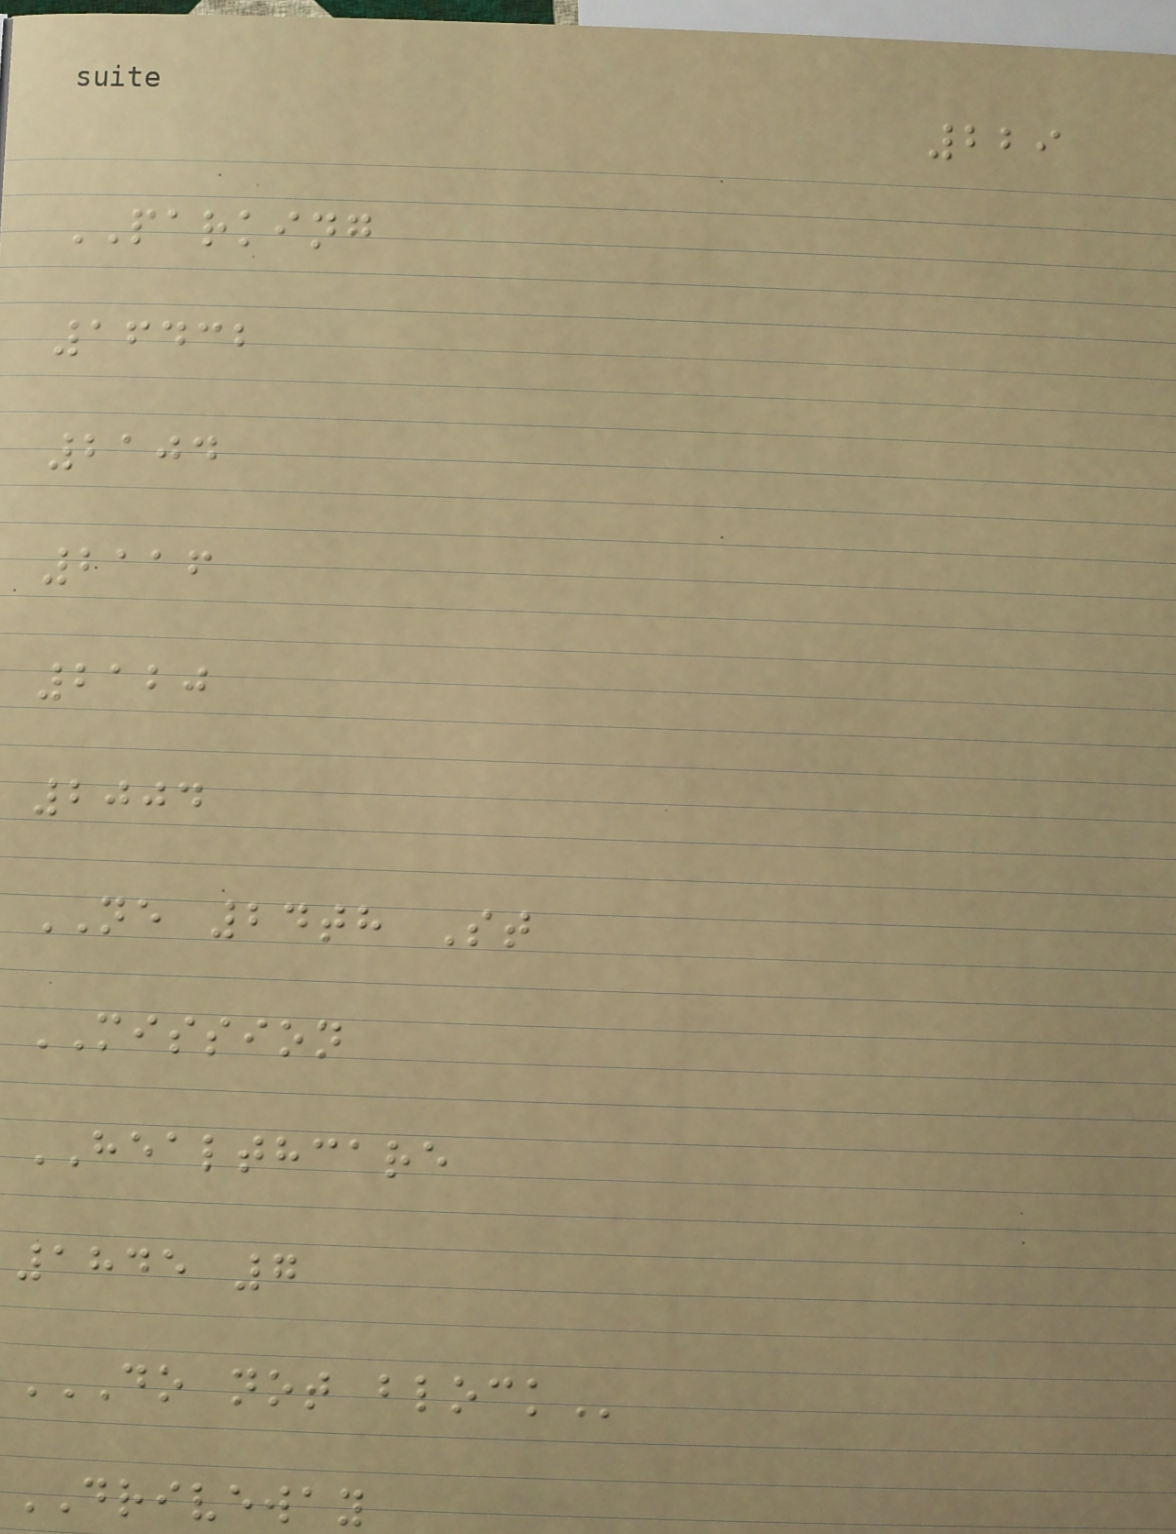229
PARKING
16432
2104
2116
2120
2004
NE 24th St
MISSION
HEALTHCARE
1845 7
DO NOT BLOCK
DRIVEWAY
